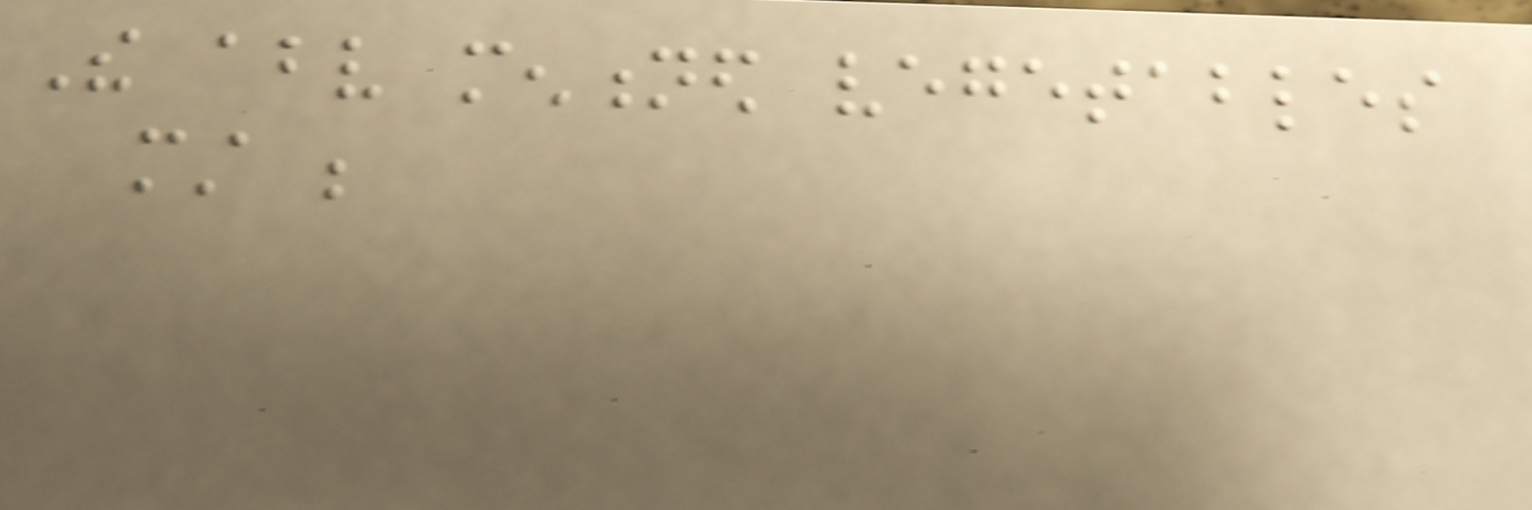The above mentioned vegetables
must be
